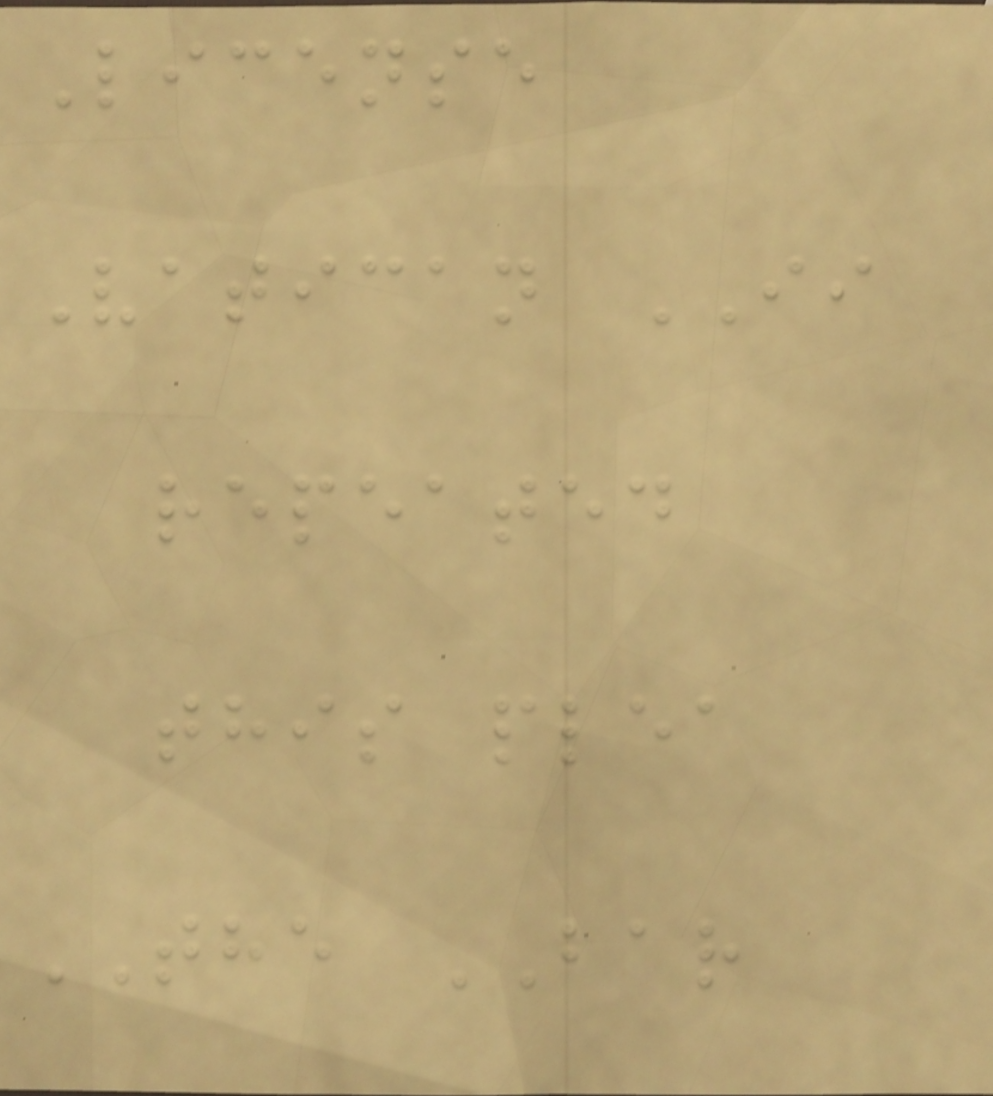License
Vatican II
repeated
this plea
THE BAR
